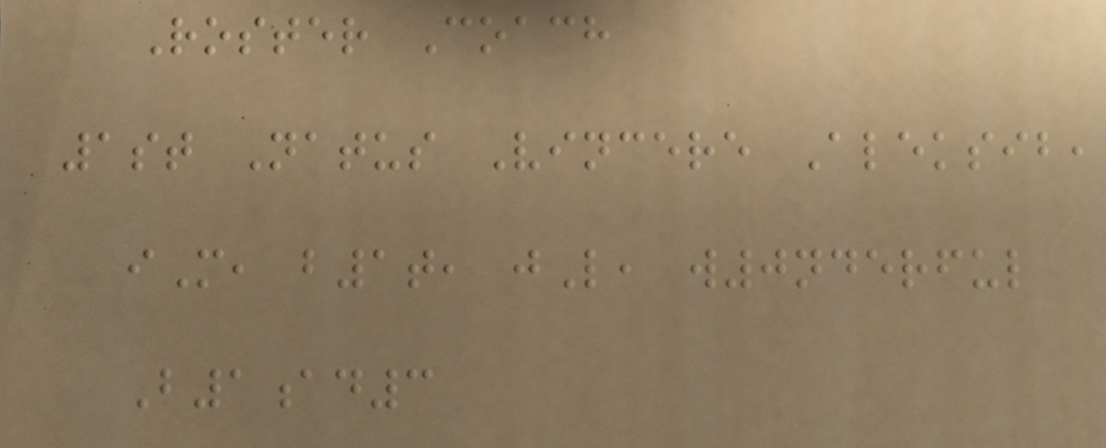Roster Coach
1st Natus Vincere Aleksib,
iM, b1t, jL, w0nderful
B1ad3
